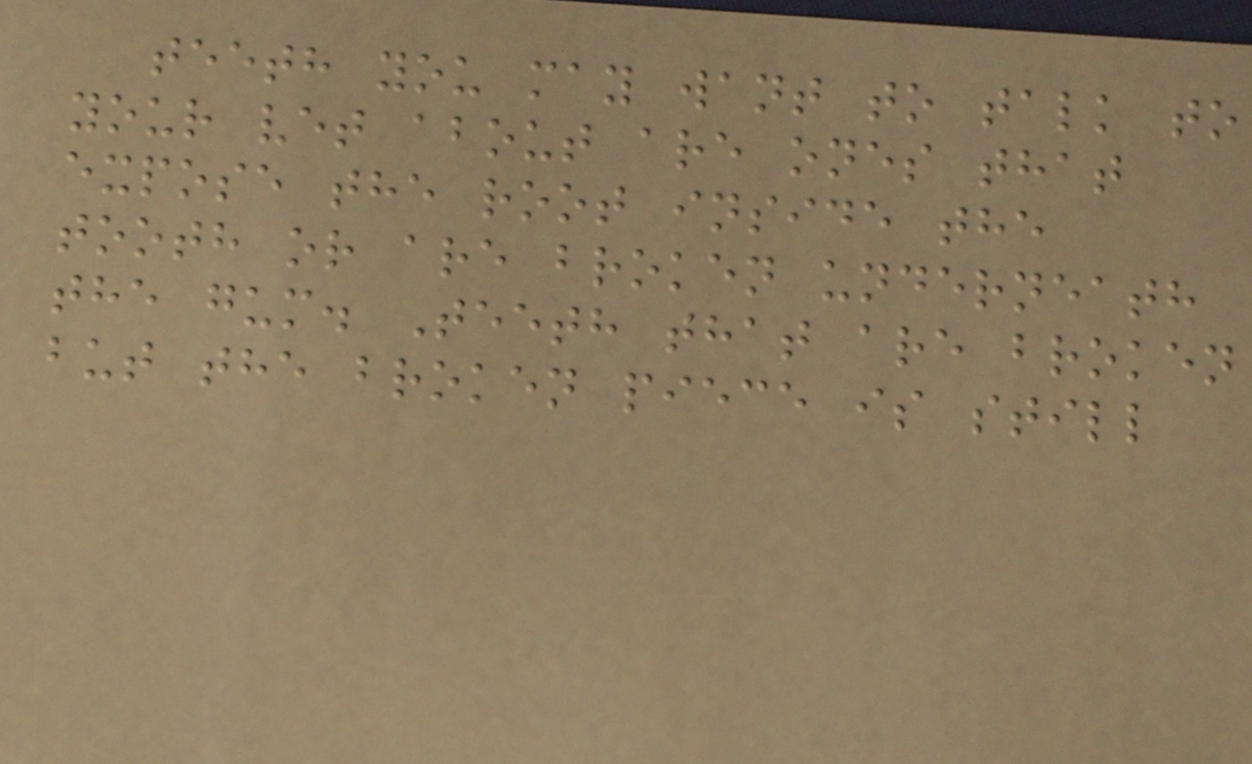teeth you may want to talk to
your vet about are ones that
expose the root inside the
tooth or are broken underneath
the gum. Teeth that are broken
but the broken piece is still
